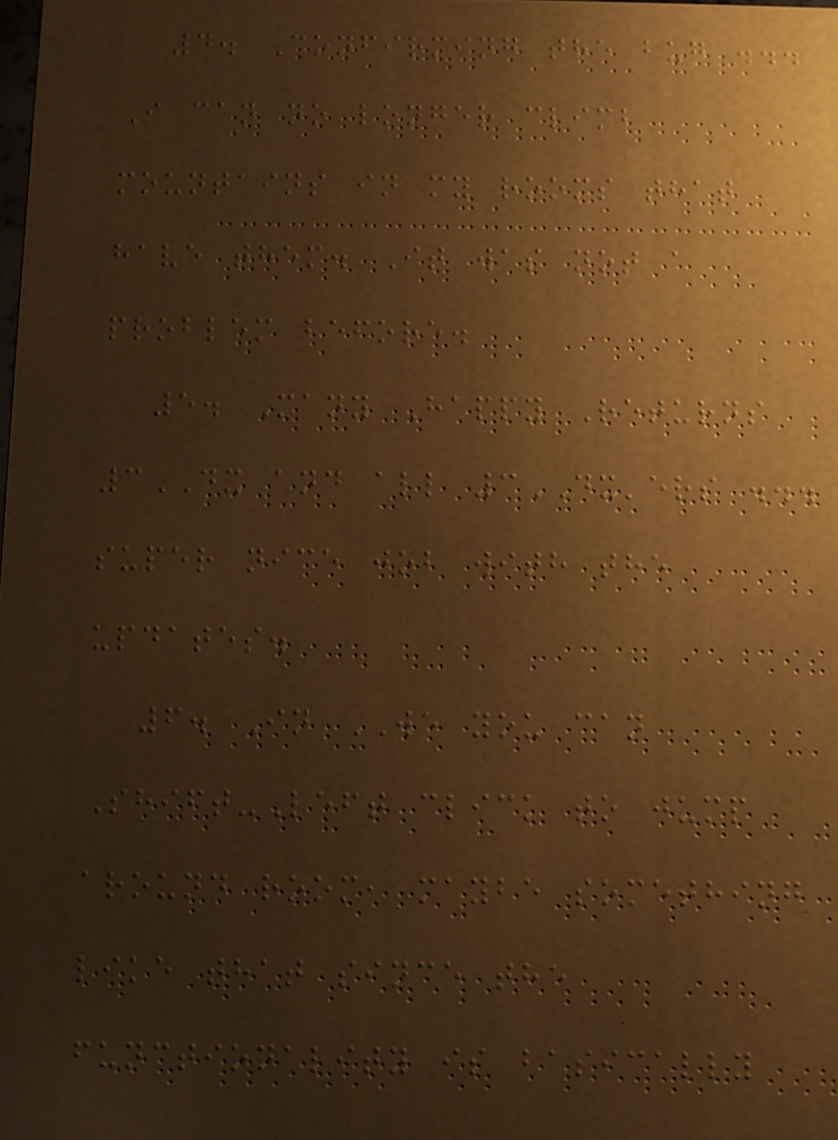4. Confirming the bug ...
I can no longer climb
mountains in my rooms that
have them. It was not a
problem before.
5. Many Happy Returns
3DX and all 3DX'ers ...
super nice job with the
updates.
6. In WE you can
Shift-Left click to jump
around room, maybe something
like that since the
functionality is basically
